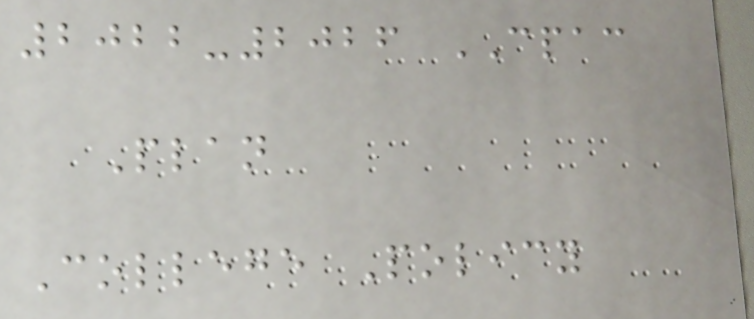2022-2026 CPAC
Plan
College Policy
